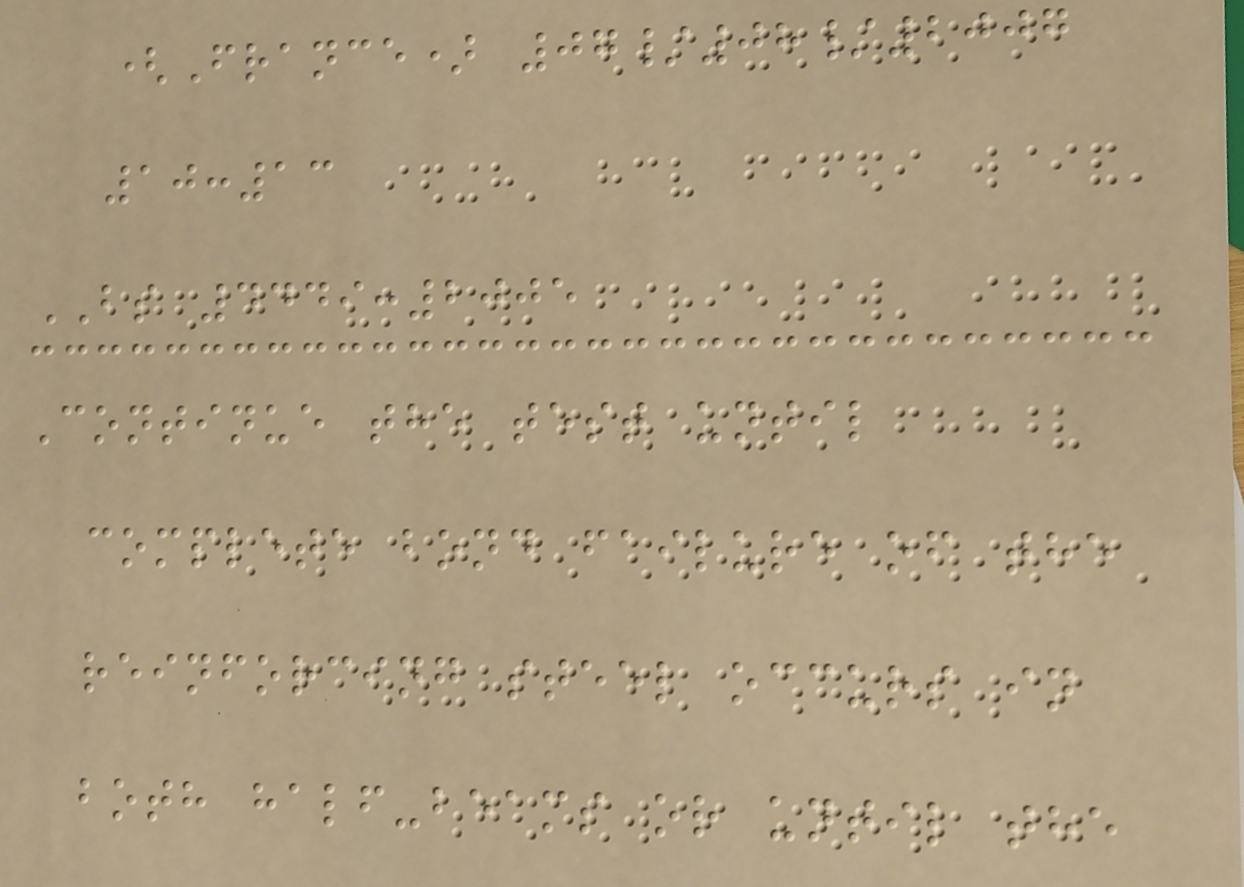(France) 07/08/2007
10:13
BS 4449:2005
Continue the test until
complete bond failure of the
reinforcing steel occurs in
both half-beams or until the
